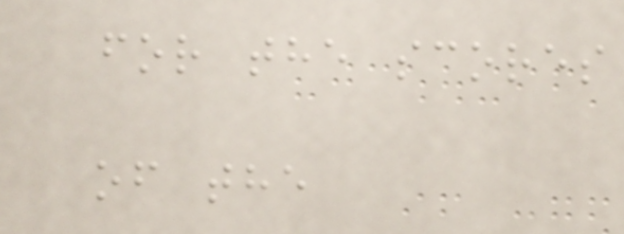for the scores
of the
